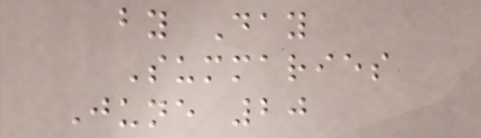by Day
Summaries
June 20
